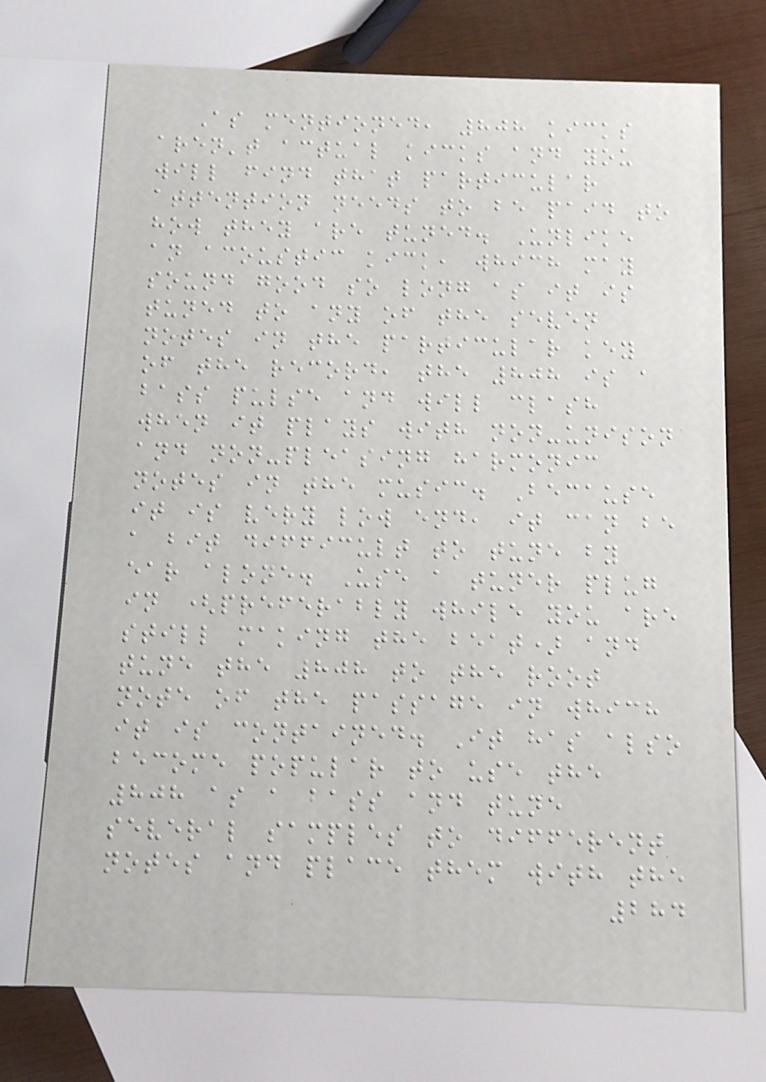As mentioned, 808 kicks
aren't actual kicks and you
will find that particular
attention needs to be paid to
how they are tuned. Unlike
an acoustic kick, which may
sound good so long as it is
tuned to any of the seven
notes in the particular key
of the record, the 808 is a
bass pulse and will clash
when it plays with non-unison
and non-pleasing harmonic
notes in the music. Because
it is very low end, it can be
a bit difficult to tune by
ear alone. Use a tuner plug
in (preferably while you are
still making the beat) and
tune the 808 to the root
note of the passage in which
it is contained. It has also
become popular to use the
808 as a bass and tune
several samples to different
notes and place them with the
284
